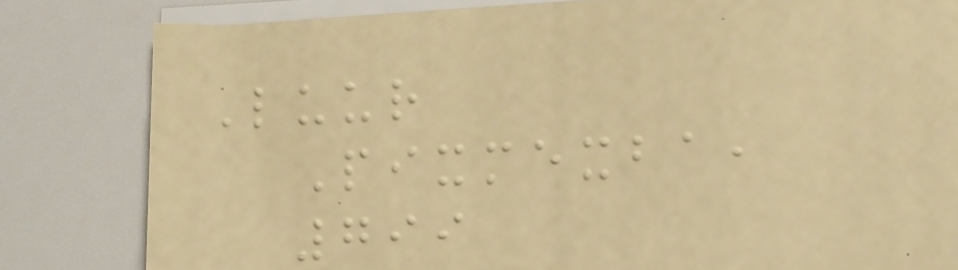Luur
Pixmexba,
799
